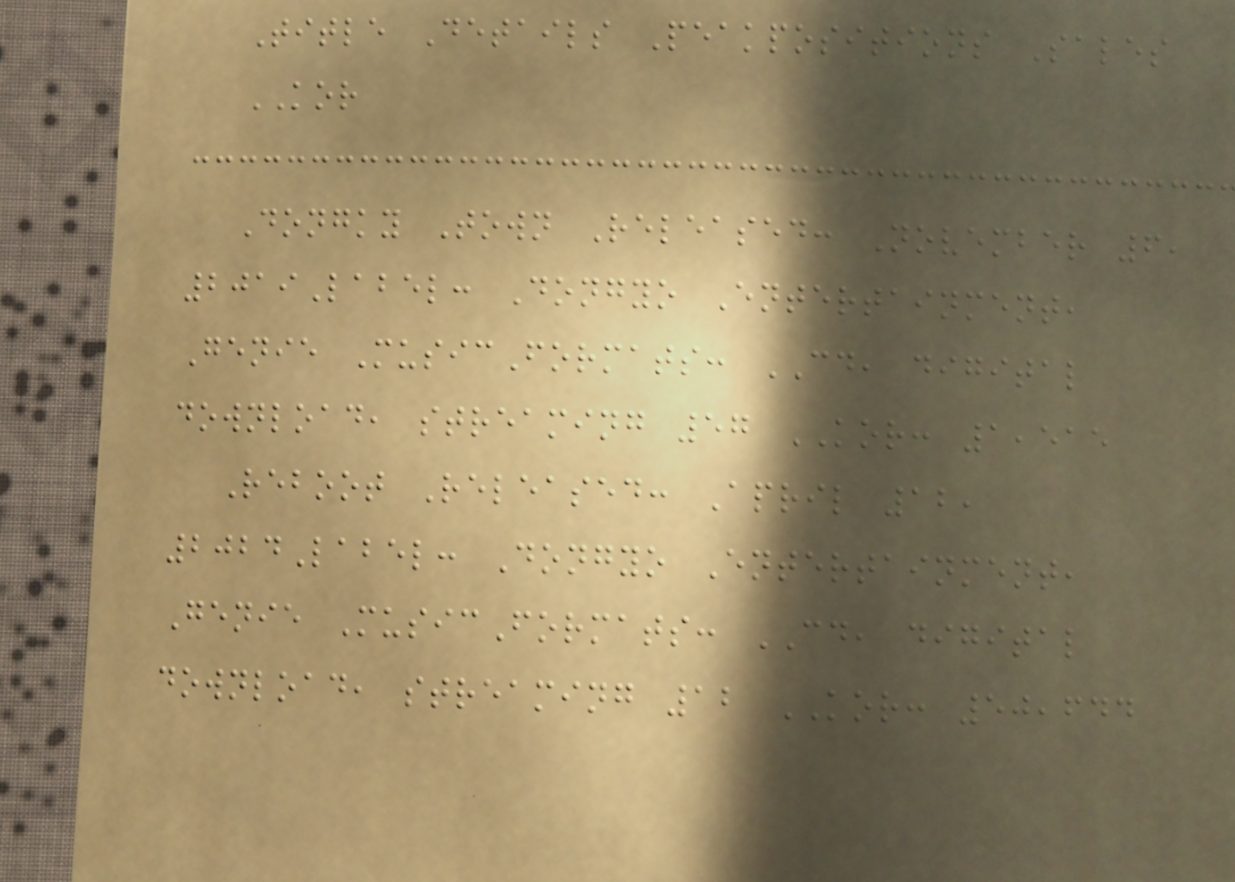Title Details Peakpositions Sales
KOR
Dongky Town Released: November 6,
2019Label: Dongyo Entertainment,
Genie MusicFormats: CD, digital
download, streaming 57 KOR: 1,515
Reboot Released: April 12,
2024Label: Dongyo Entertainment,
Genie MusicFormats: CD, digital
download, streaming 12 KOR: 50,644
